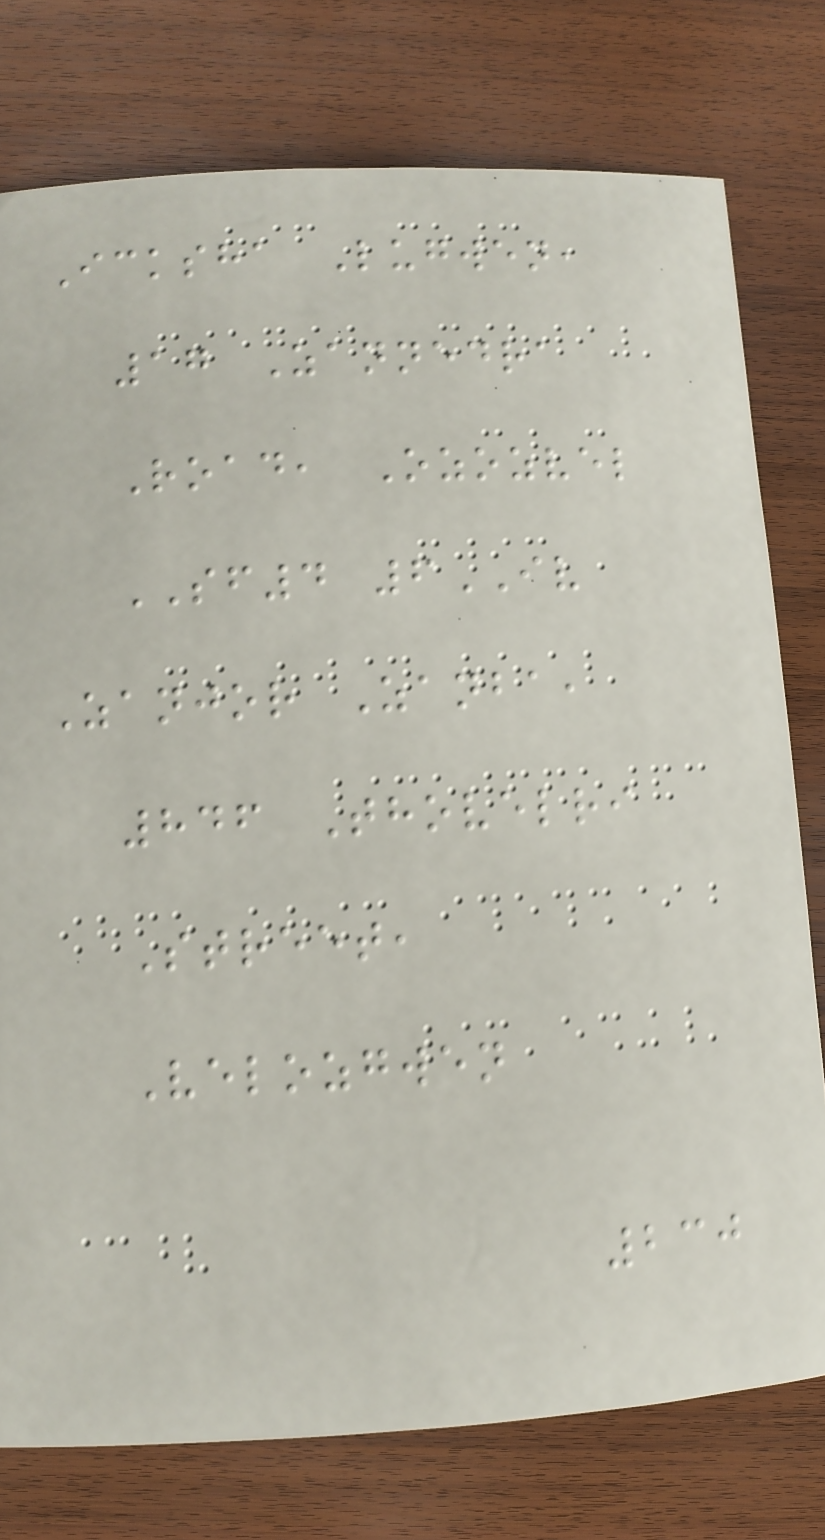Icksha Lugwen,
17 Zannedra
Road, Ozozvel
SF4 6IV
Zanjor Zanba,
846 Thovelri
Street,
Velozgwen
230
